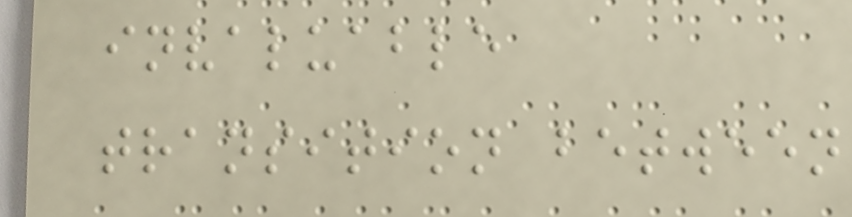invaluable
transition between
